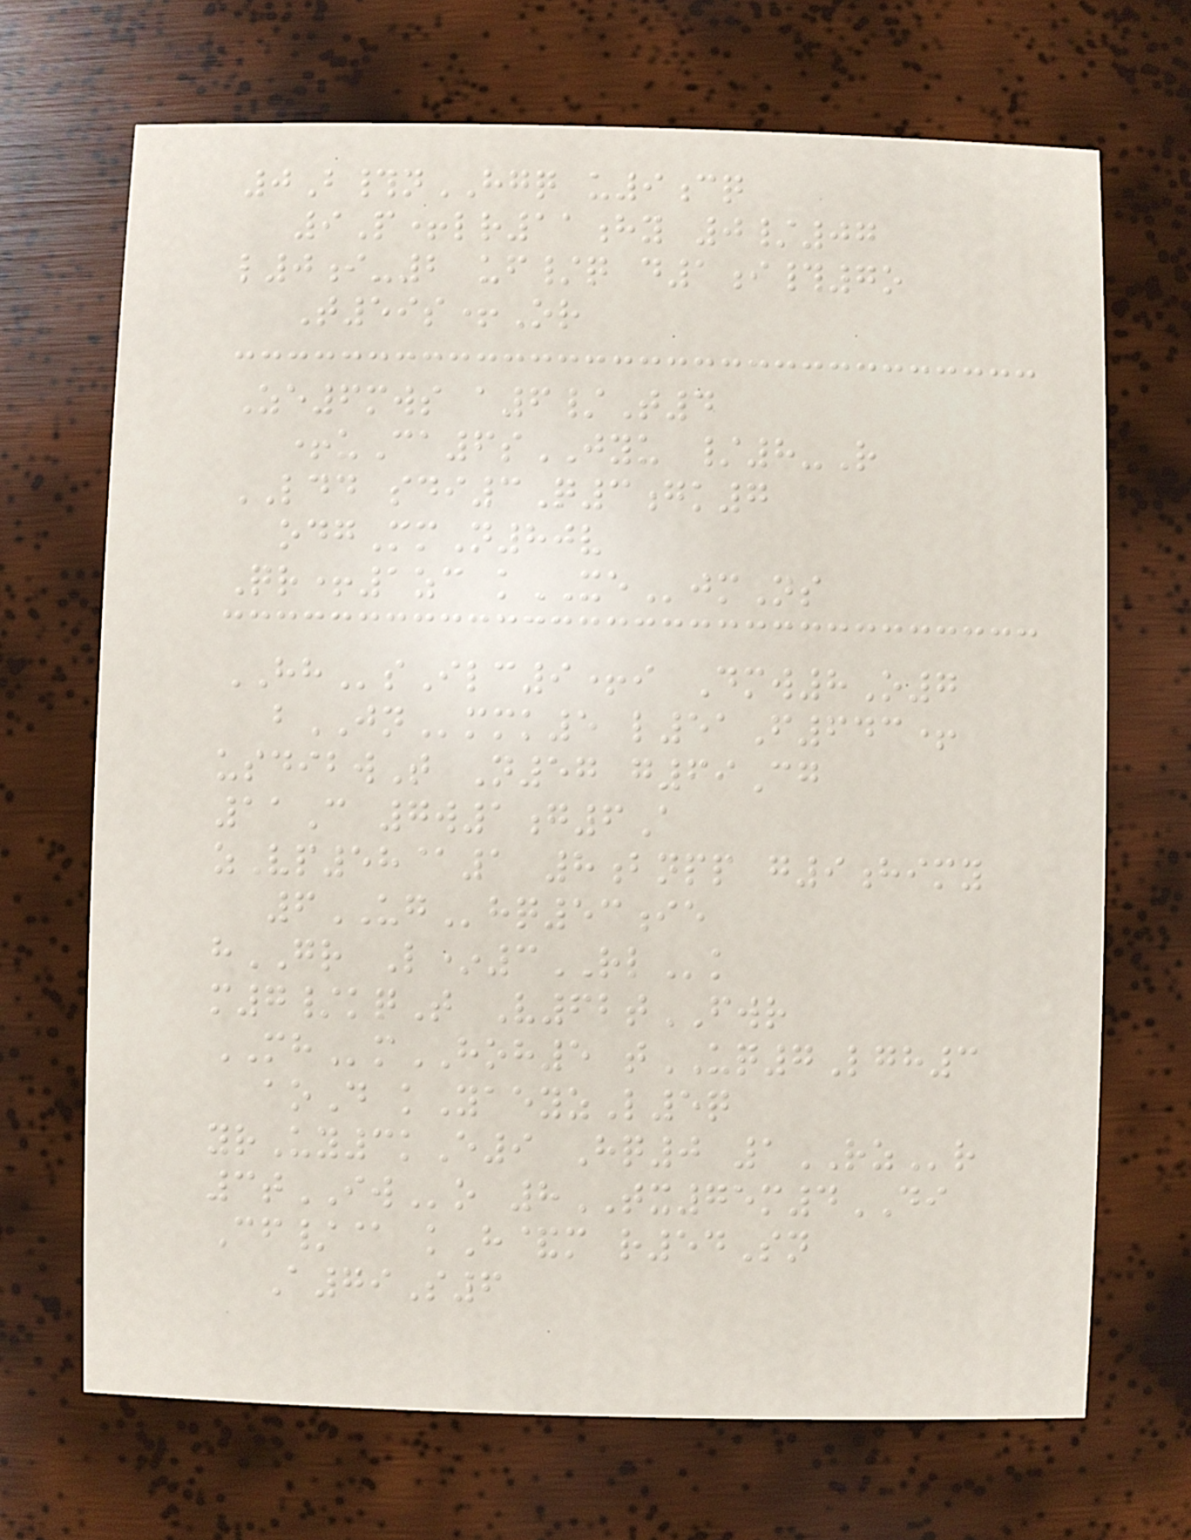0B#nHGQ u9cq
9P+lr11hy 0/07
l0i-2 uf/q d1i#7o
T59s+Or
Ze6mws a6/T4
+uCa6sJYU /8-R
LDD sdi3Q3gk7
odgMmN80v
Qr+1zc kXEjmNs
HHsIlc9+i Dmw8O7
bJNmmk5 l51F643+
usdibwT N57 g69Cg
11C 7w1g6A
zVp58@1 8bnpp g9himy
6UGhq53ie
hGR L*3RLk
m7/kqT V62tFWR
MHmHOH5 tUQ7Lgh3
aoD kYaeyzL5q
yrUy3kE9 Hq0 1RZr
3tIWo 8TX75m4DI
Cf/@ kH&m r54Sn
A79S6
